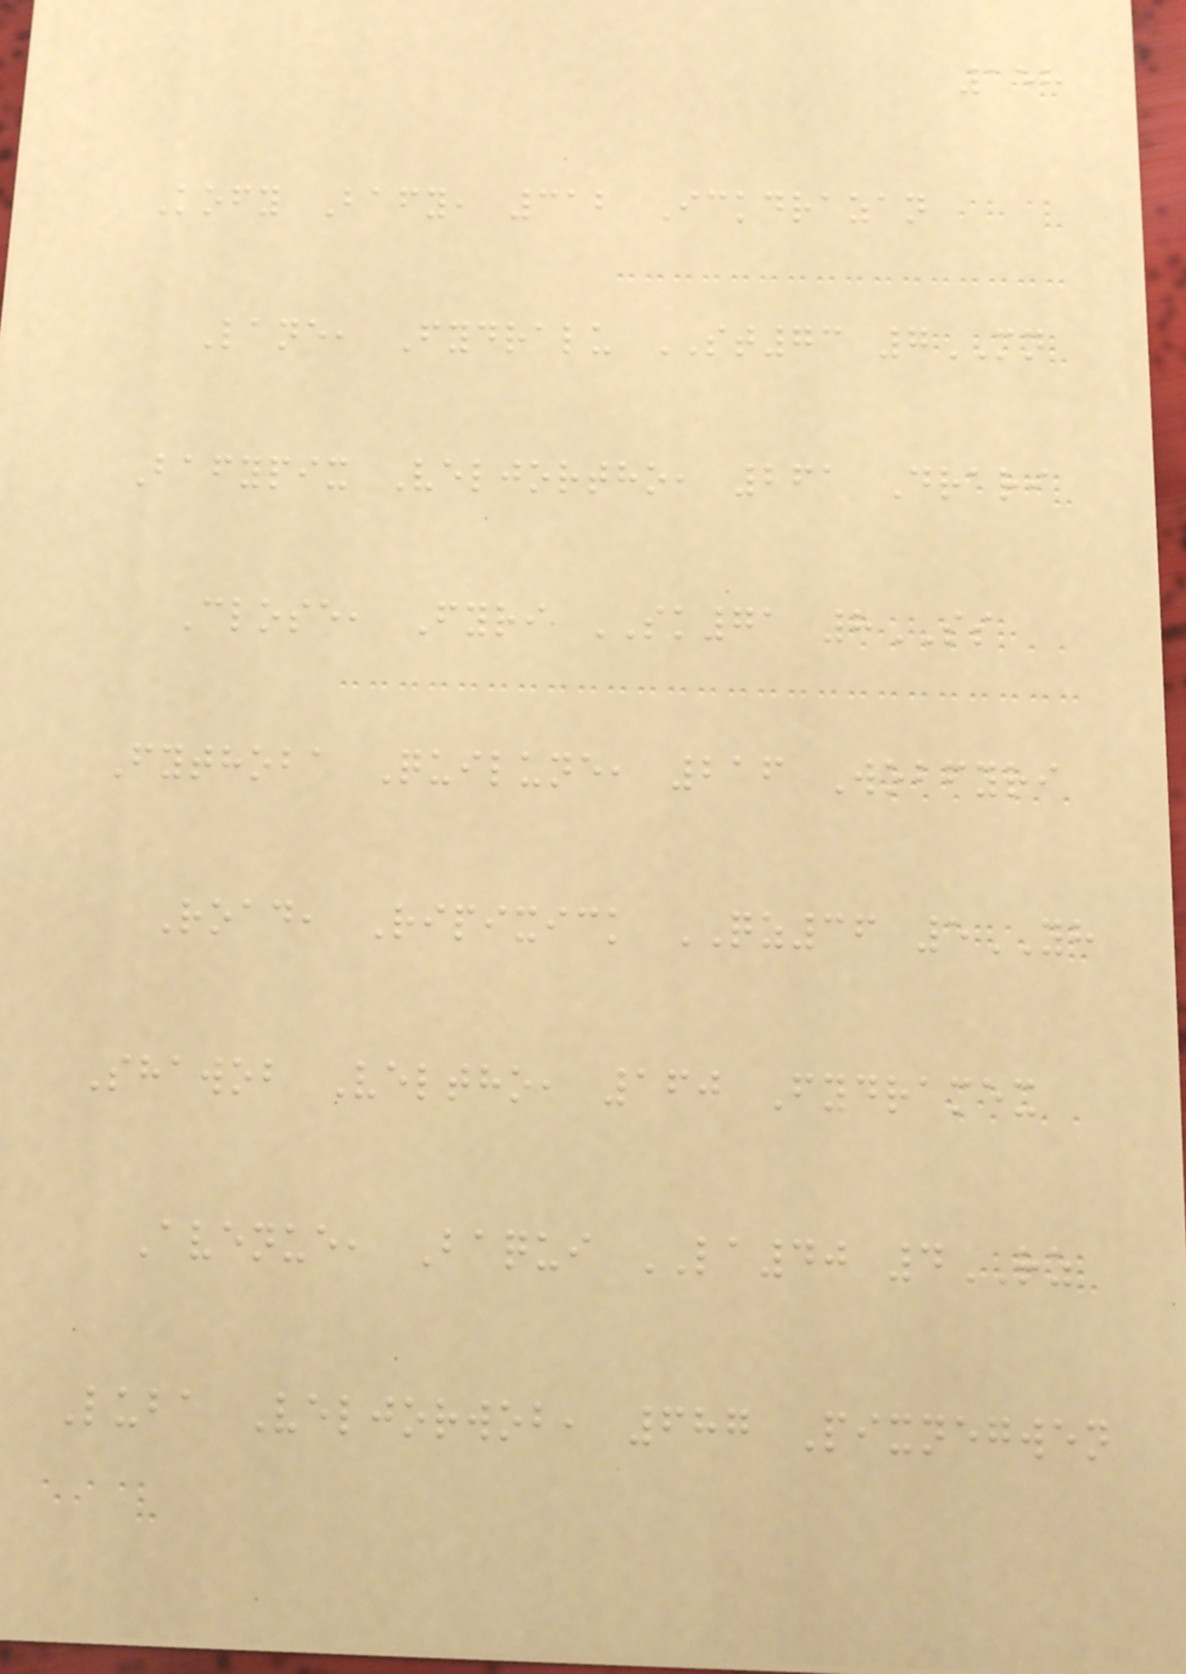158
Kofy Bafy, 312 Ickdrazan
Lane, Fydralu ST73 7MN
Bafypix Veljortho, 261 Drari
Close, Fyri SK71 8SS
Fythoba Quilune, 216 Wobfyri
Road, Ripixick QZ36 5YH
Shawob Veltho, 160 Fydramex
Avenue, Baqui LA40 4RZ
Luba Veljorwob, 687 Pixnegwen
